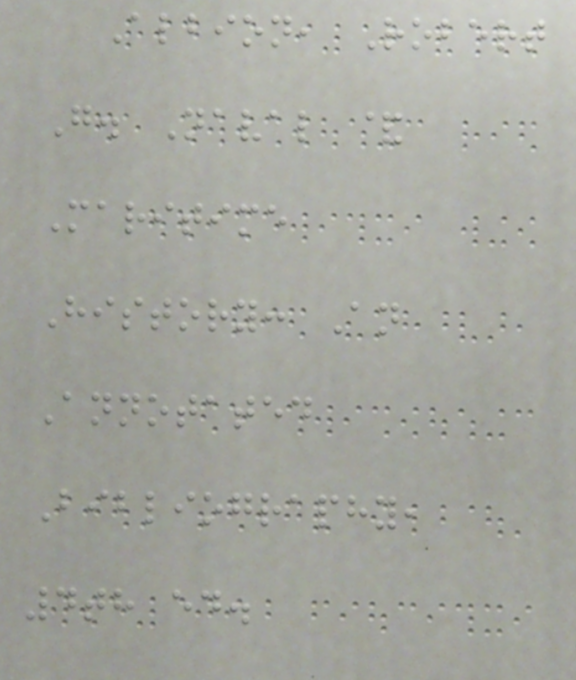Albion, Robert
G. Naval &
Maritime
History: An
Annotated
Bibliography,
4th ed.
